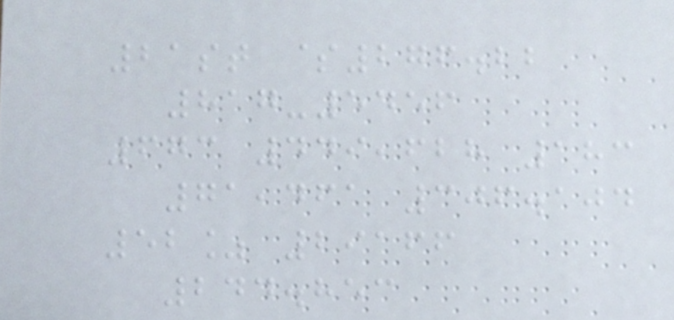21st $276.22
817-5456
673 449,628 183
71,461 306.104
52% 29166
244.853
